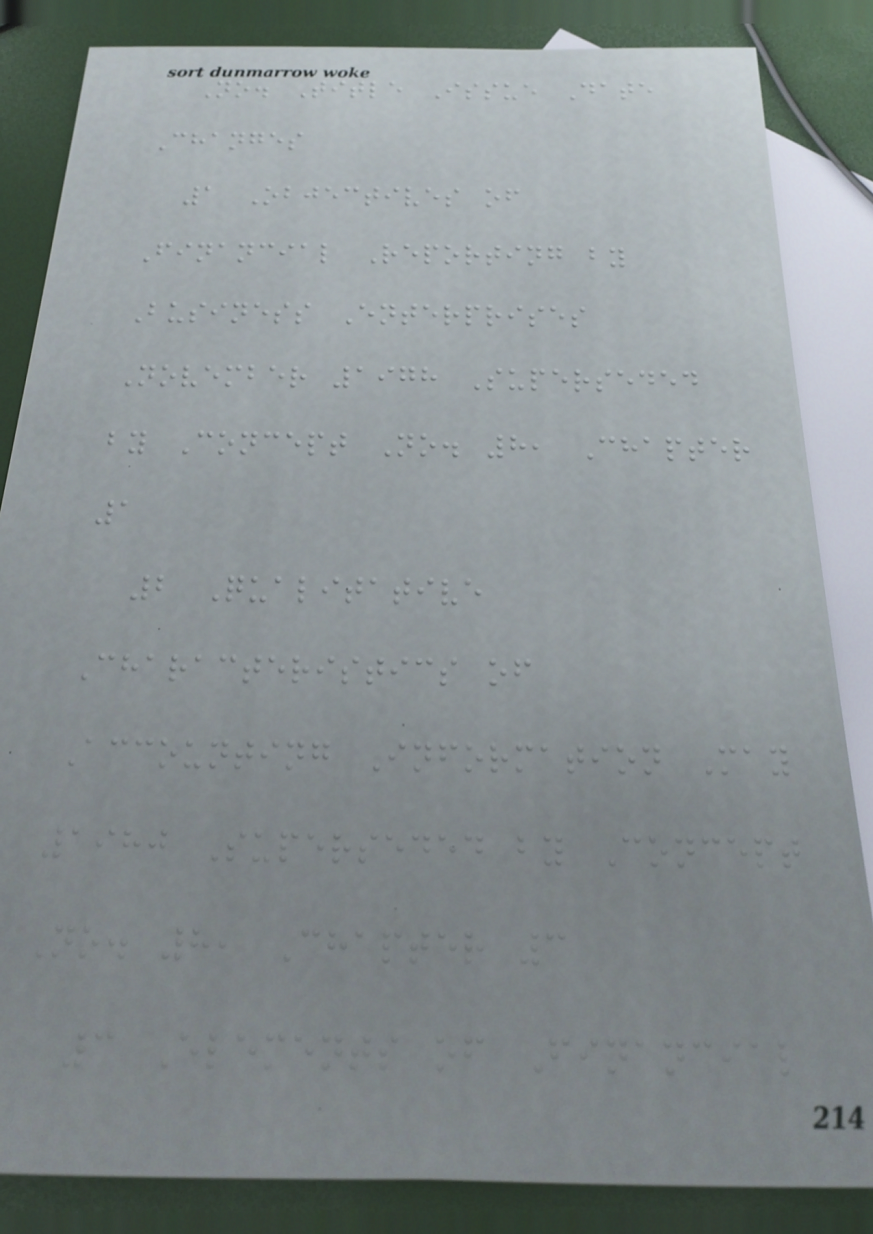No. Title Issue Date
Changes
1 Objectives of
Financial Reporting by
Business Enterprises
November 1978 Superseded
by Concept No. 8, Chapter
1
2 Qualitative
Characteristics of
Accounting Information May
1980 Superseded by Concept
No. 8, Chapter 3
3 Elements of Financial
